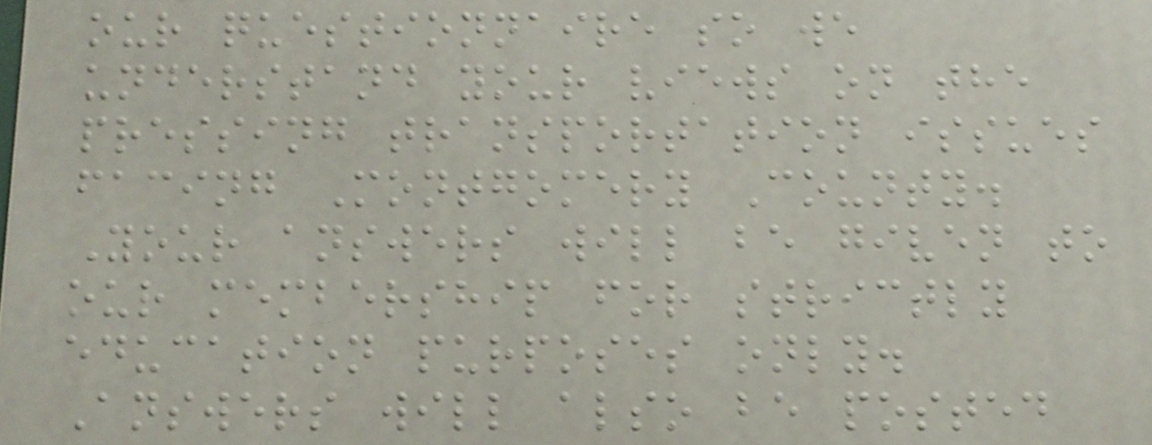our questionnaire so we
understand your views on the
pressing transportation issues
facing Montgomery County.
Your answers will be given to
our membership for strictly
education purposes only.
Answers will also be posted
